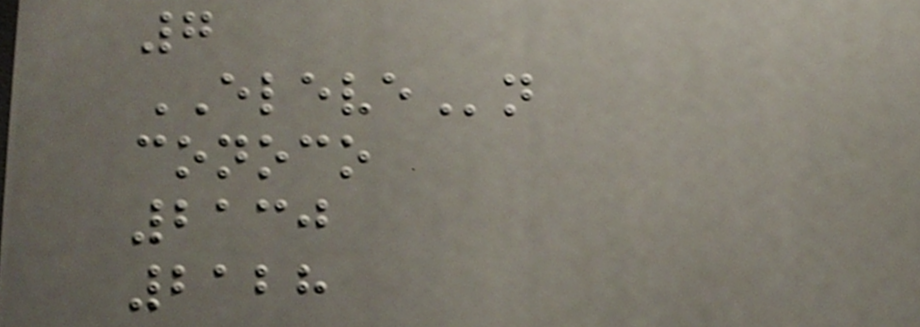7
ELEVEn
conoco
2130
2128
